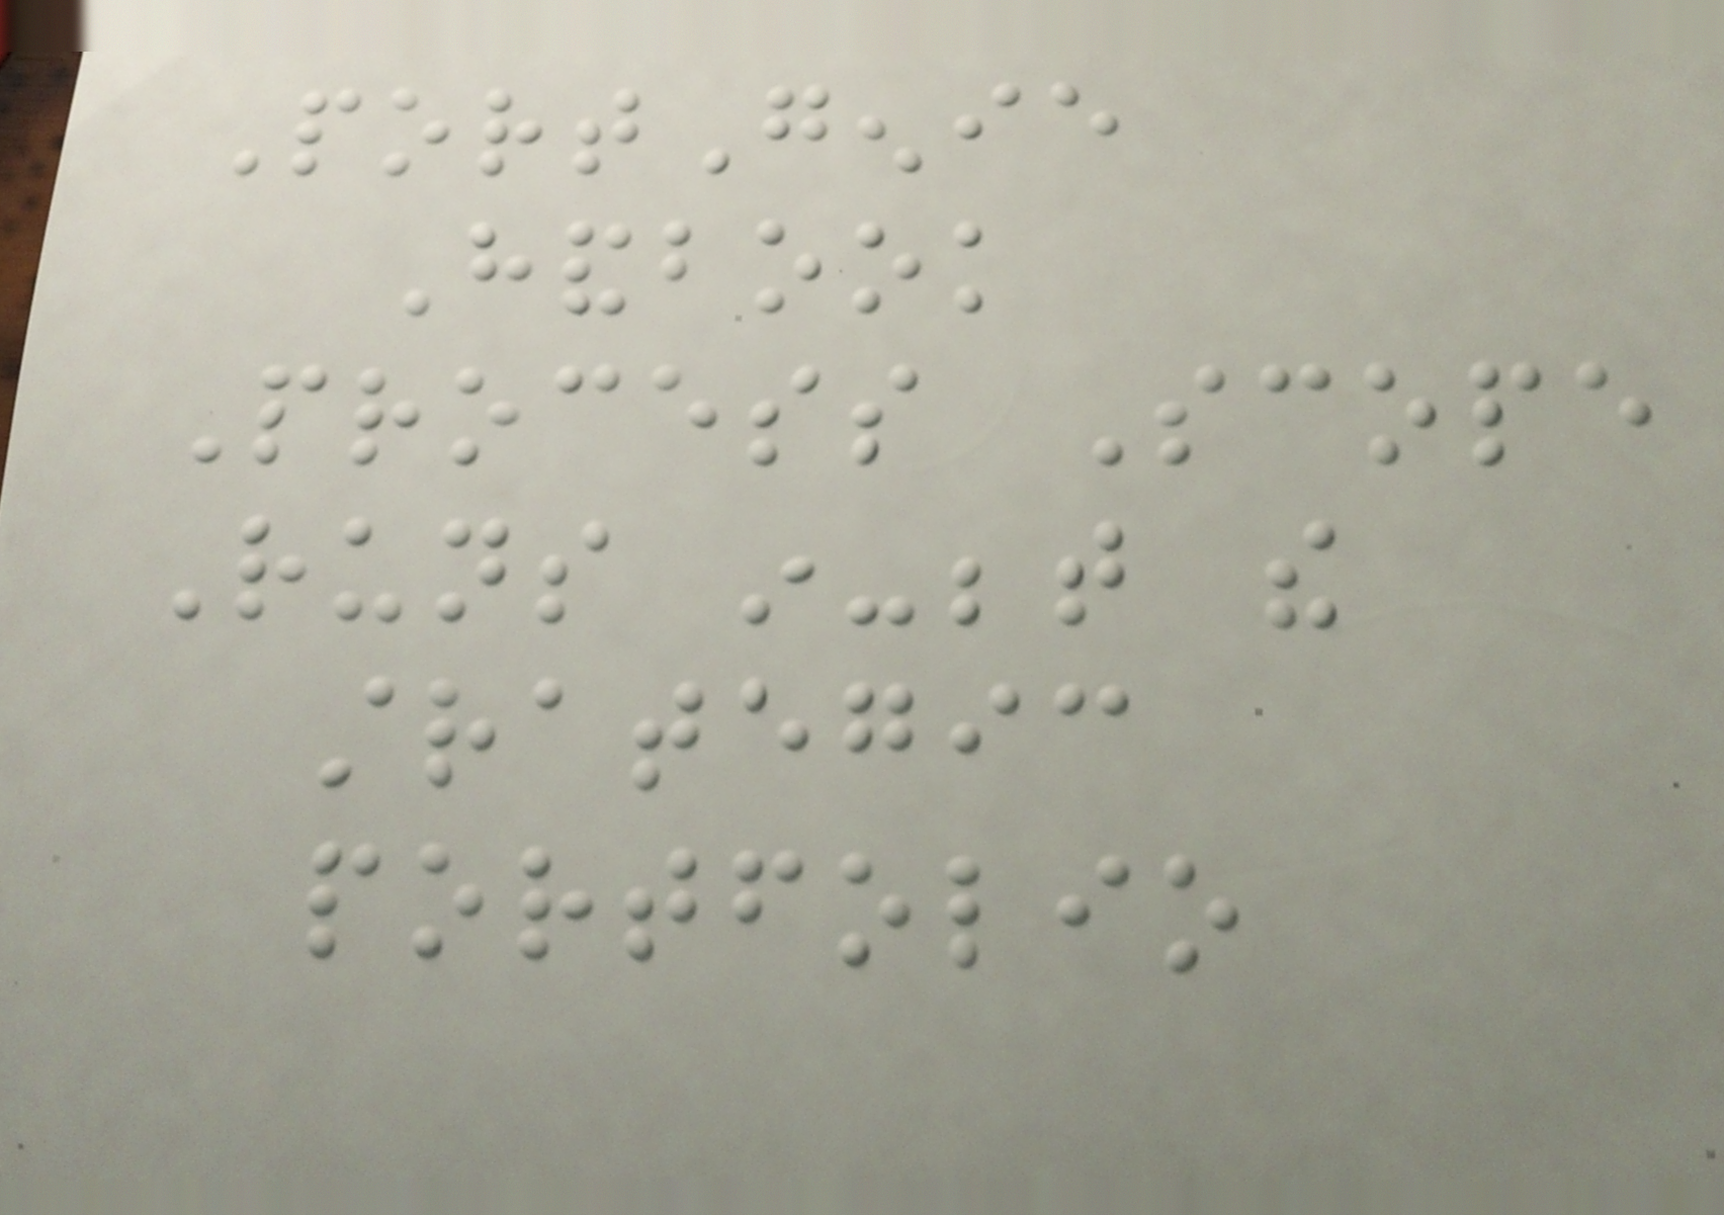PortGenie
Handbook
Process Scope
Runs in-between the
strategic
portfolio
